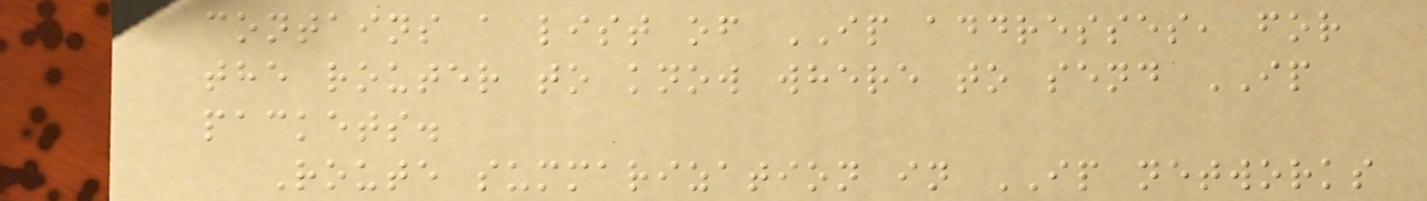contains a list of IP addresses, for
the router to know where to send IP
packets.
Route summarization in IP networks
